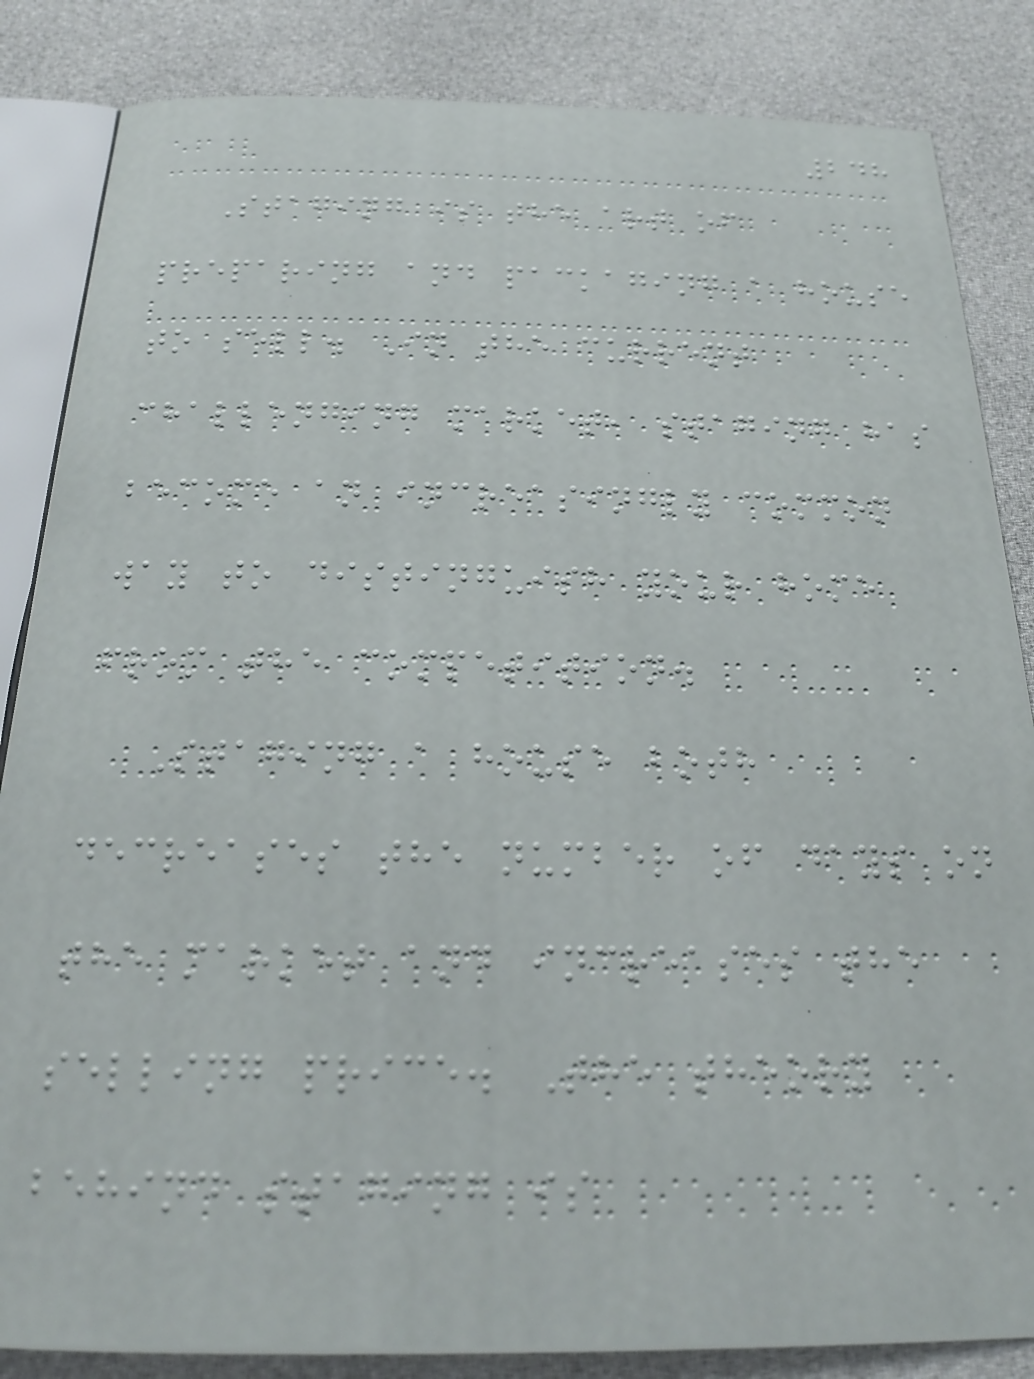248
Staging is the art of
preparing and packaging a house
to sell. In the current
challenging market, staging has
become an increasingly common
way to distinguish your home
from the competition.
Staging a house both
decreases the number of days on
the market and increases the
selling price. The theory
behind staging is
